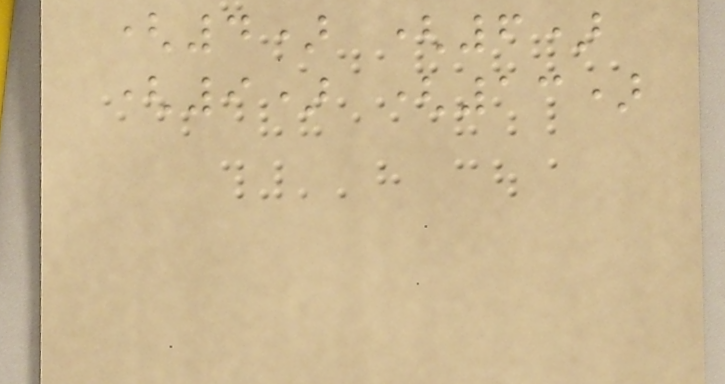(4) (6)
(9) (13)
